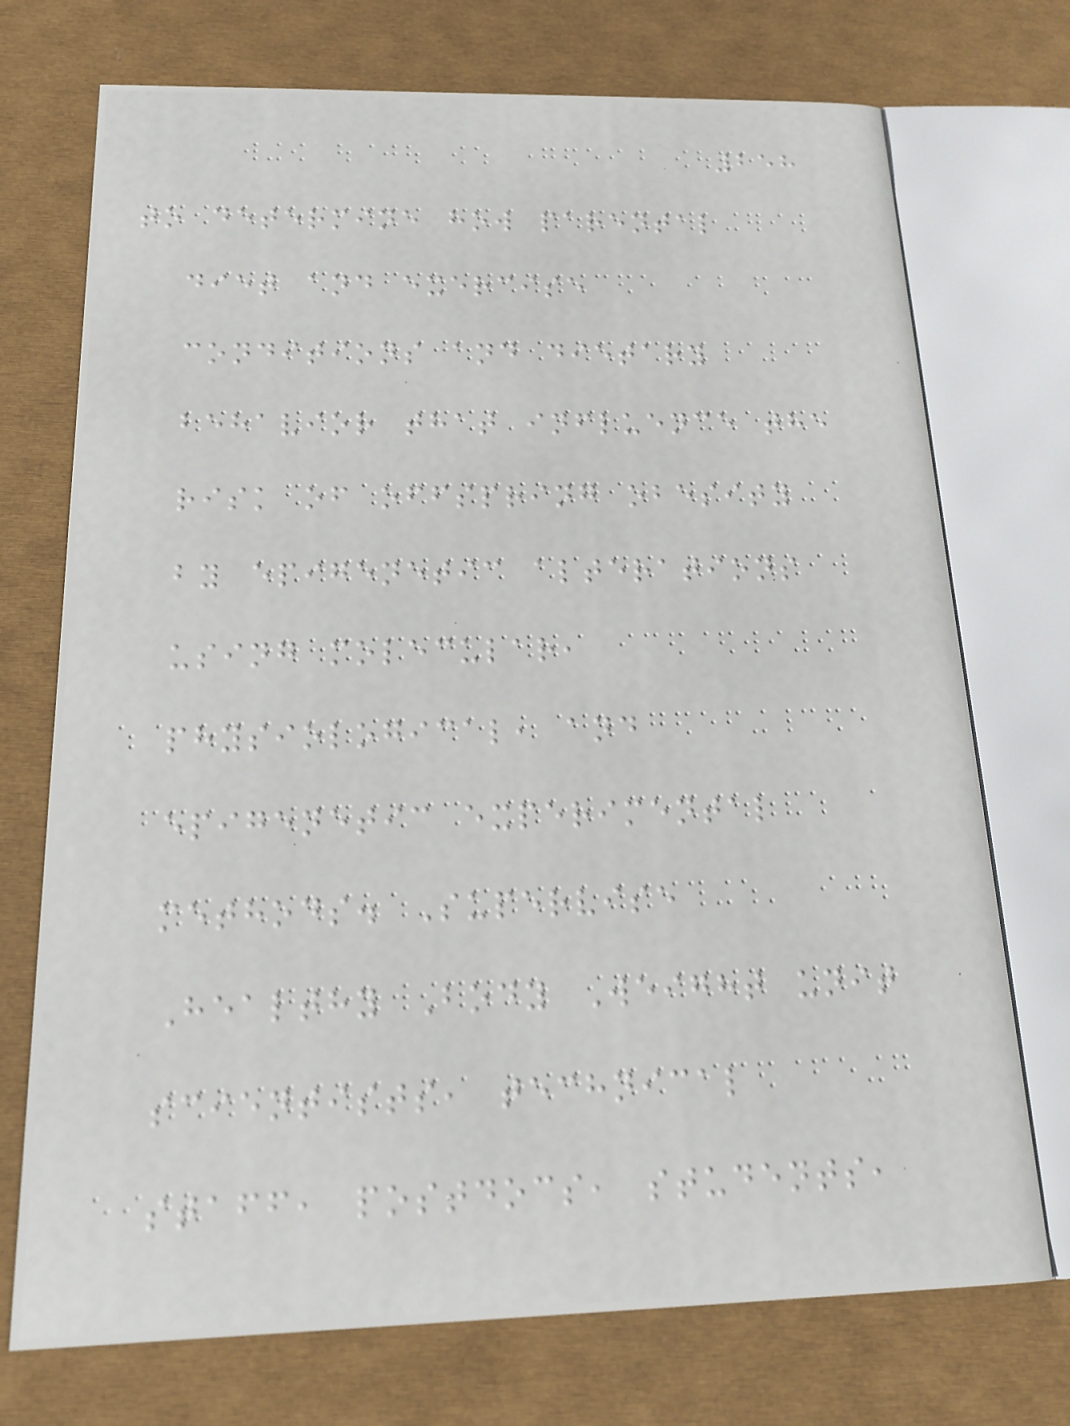258
to determine how parental
diet and exercise
conditions and dietary
behavior that influence the
risk of offspring obesity
by epigenetic alterations
using molecular,
physiological, and
epigenetic experimental
methods. Supervise
Healthy Body Weight unit
scientists, technical
staff, postdocs, students,
